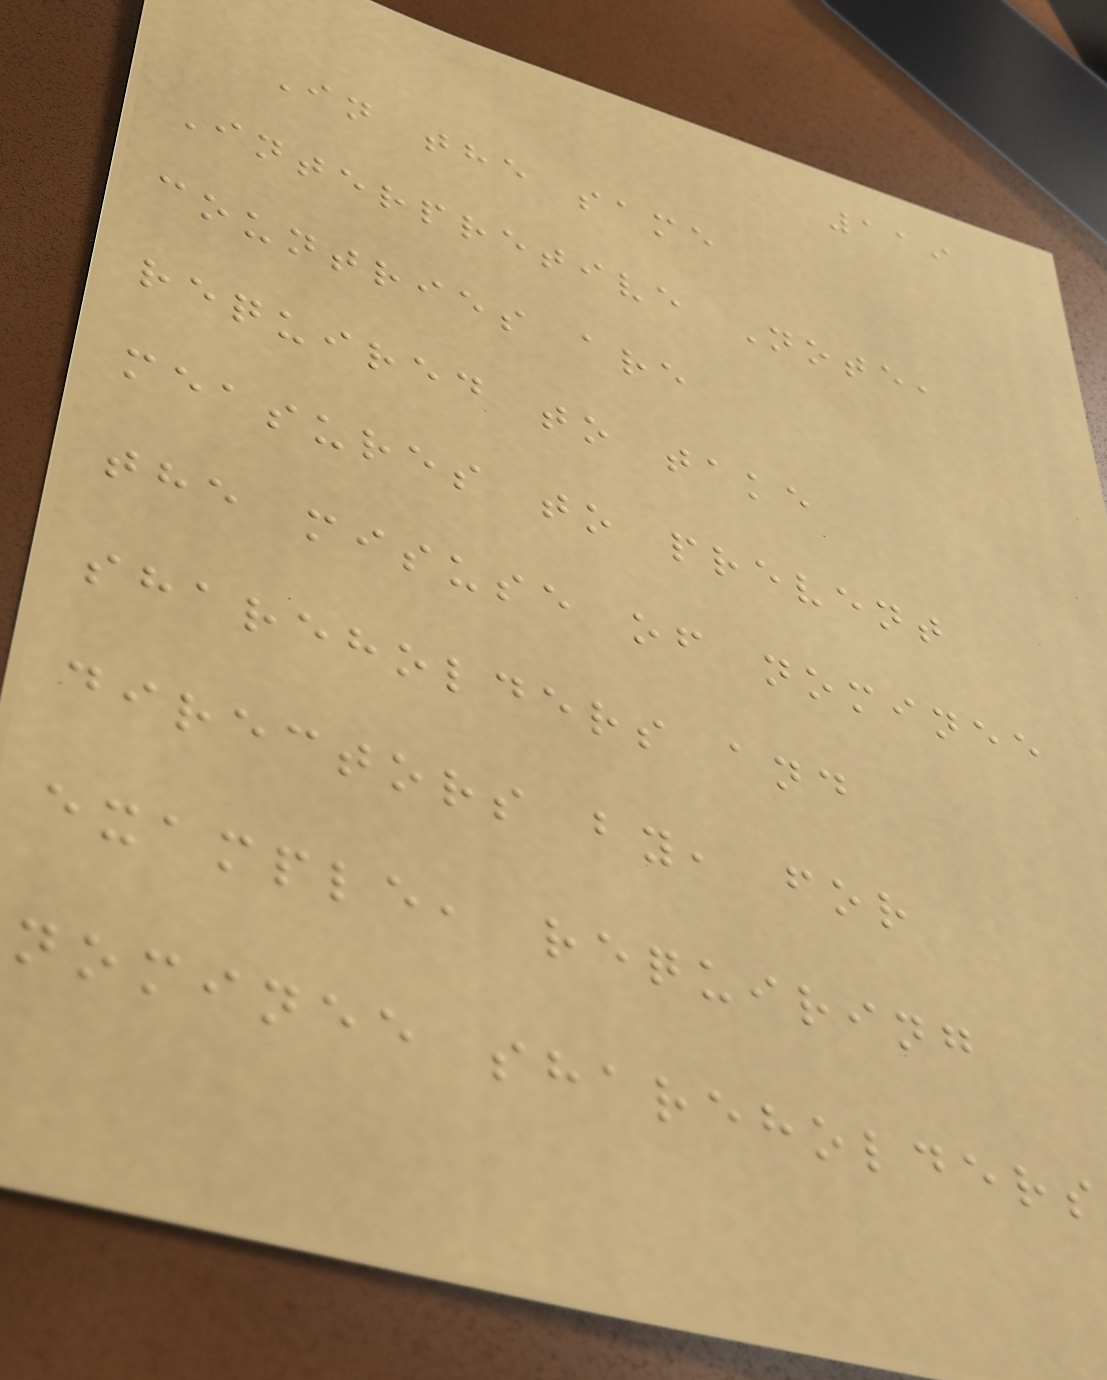119
In the same
Interpretive Note,
countries are
required to take
measures to prevent
the misuse of nominee
shareholders and
directors by, for
example, requiring
nominee shareholders
